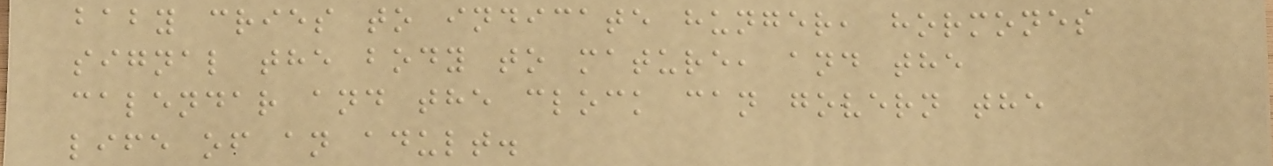baby cries to indicate hunger, hormones
signal the body to mature, and the
calendar and the clock can govern the
life of an adult.
